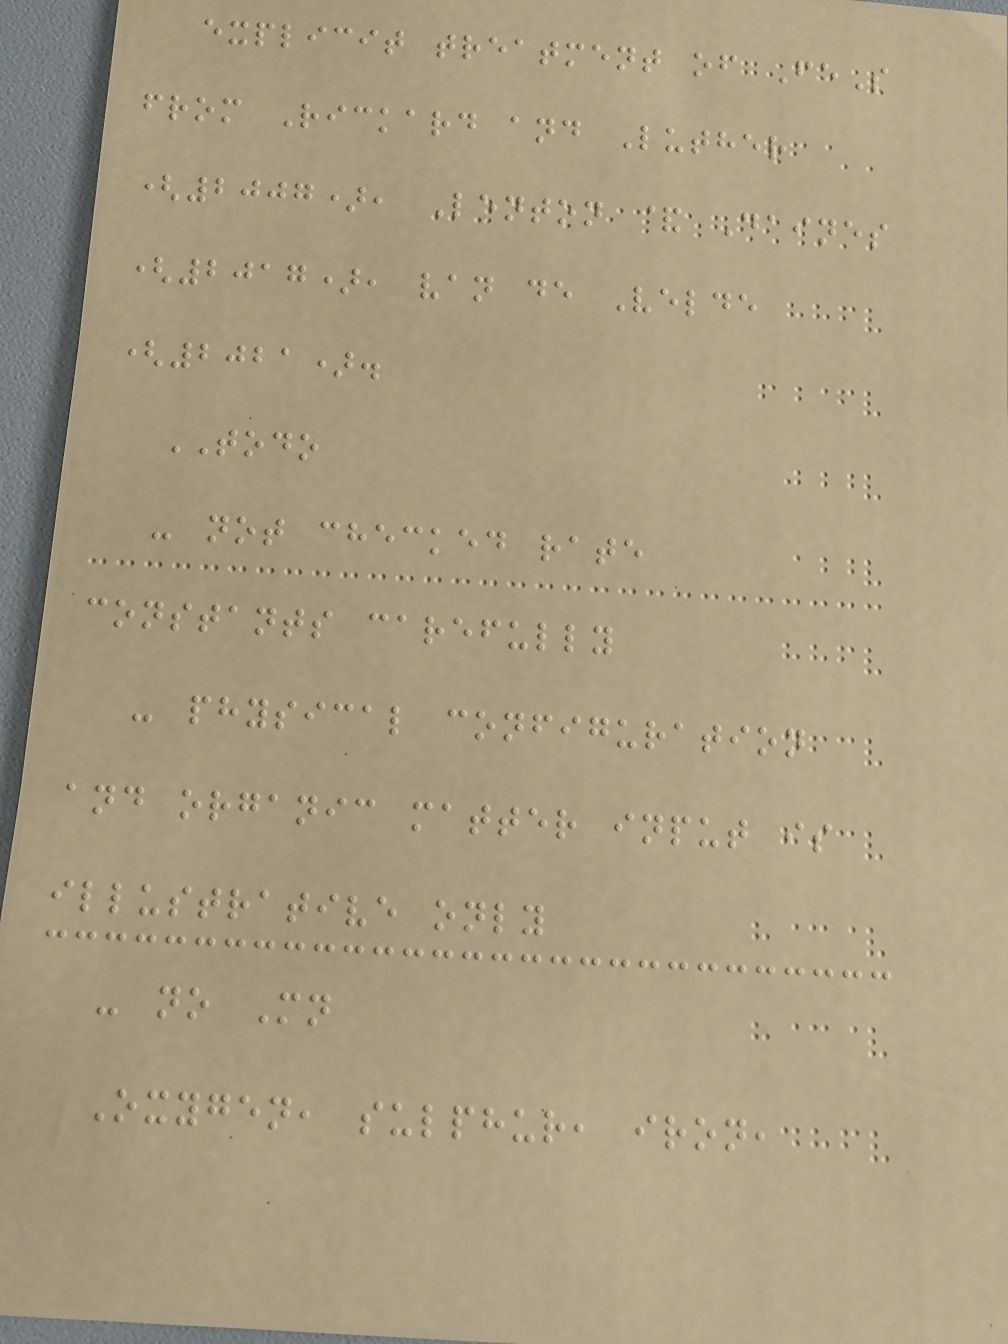explicit treatment of FeS
from Rickard and Luther
(2007), Lenton & Daines
(2017), van de Velde
(2021).
TODO
- not checked rate
constants carefully
- physical configuration
and organic matter input is
illustrative only
- no Mn
Oxygen, sulphur, iron,
